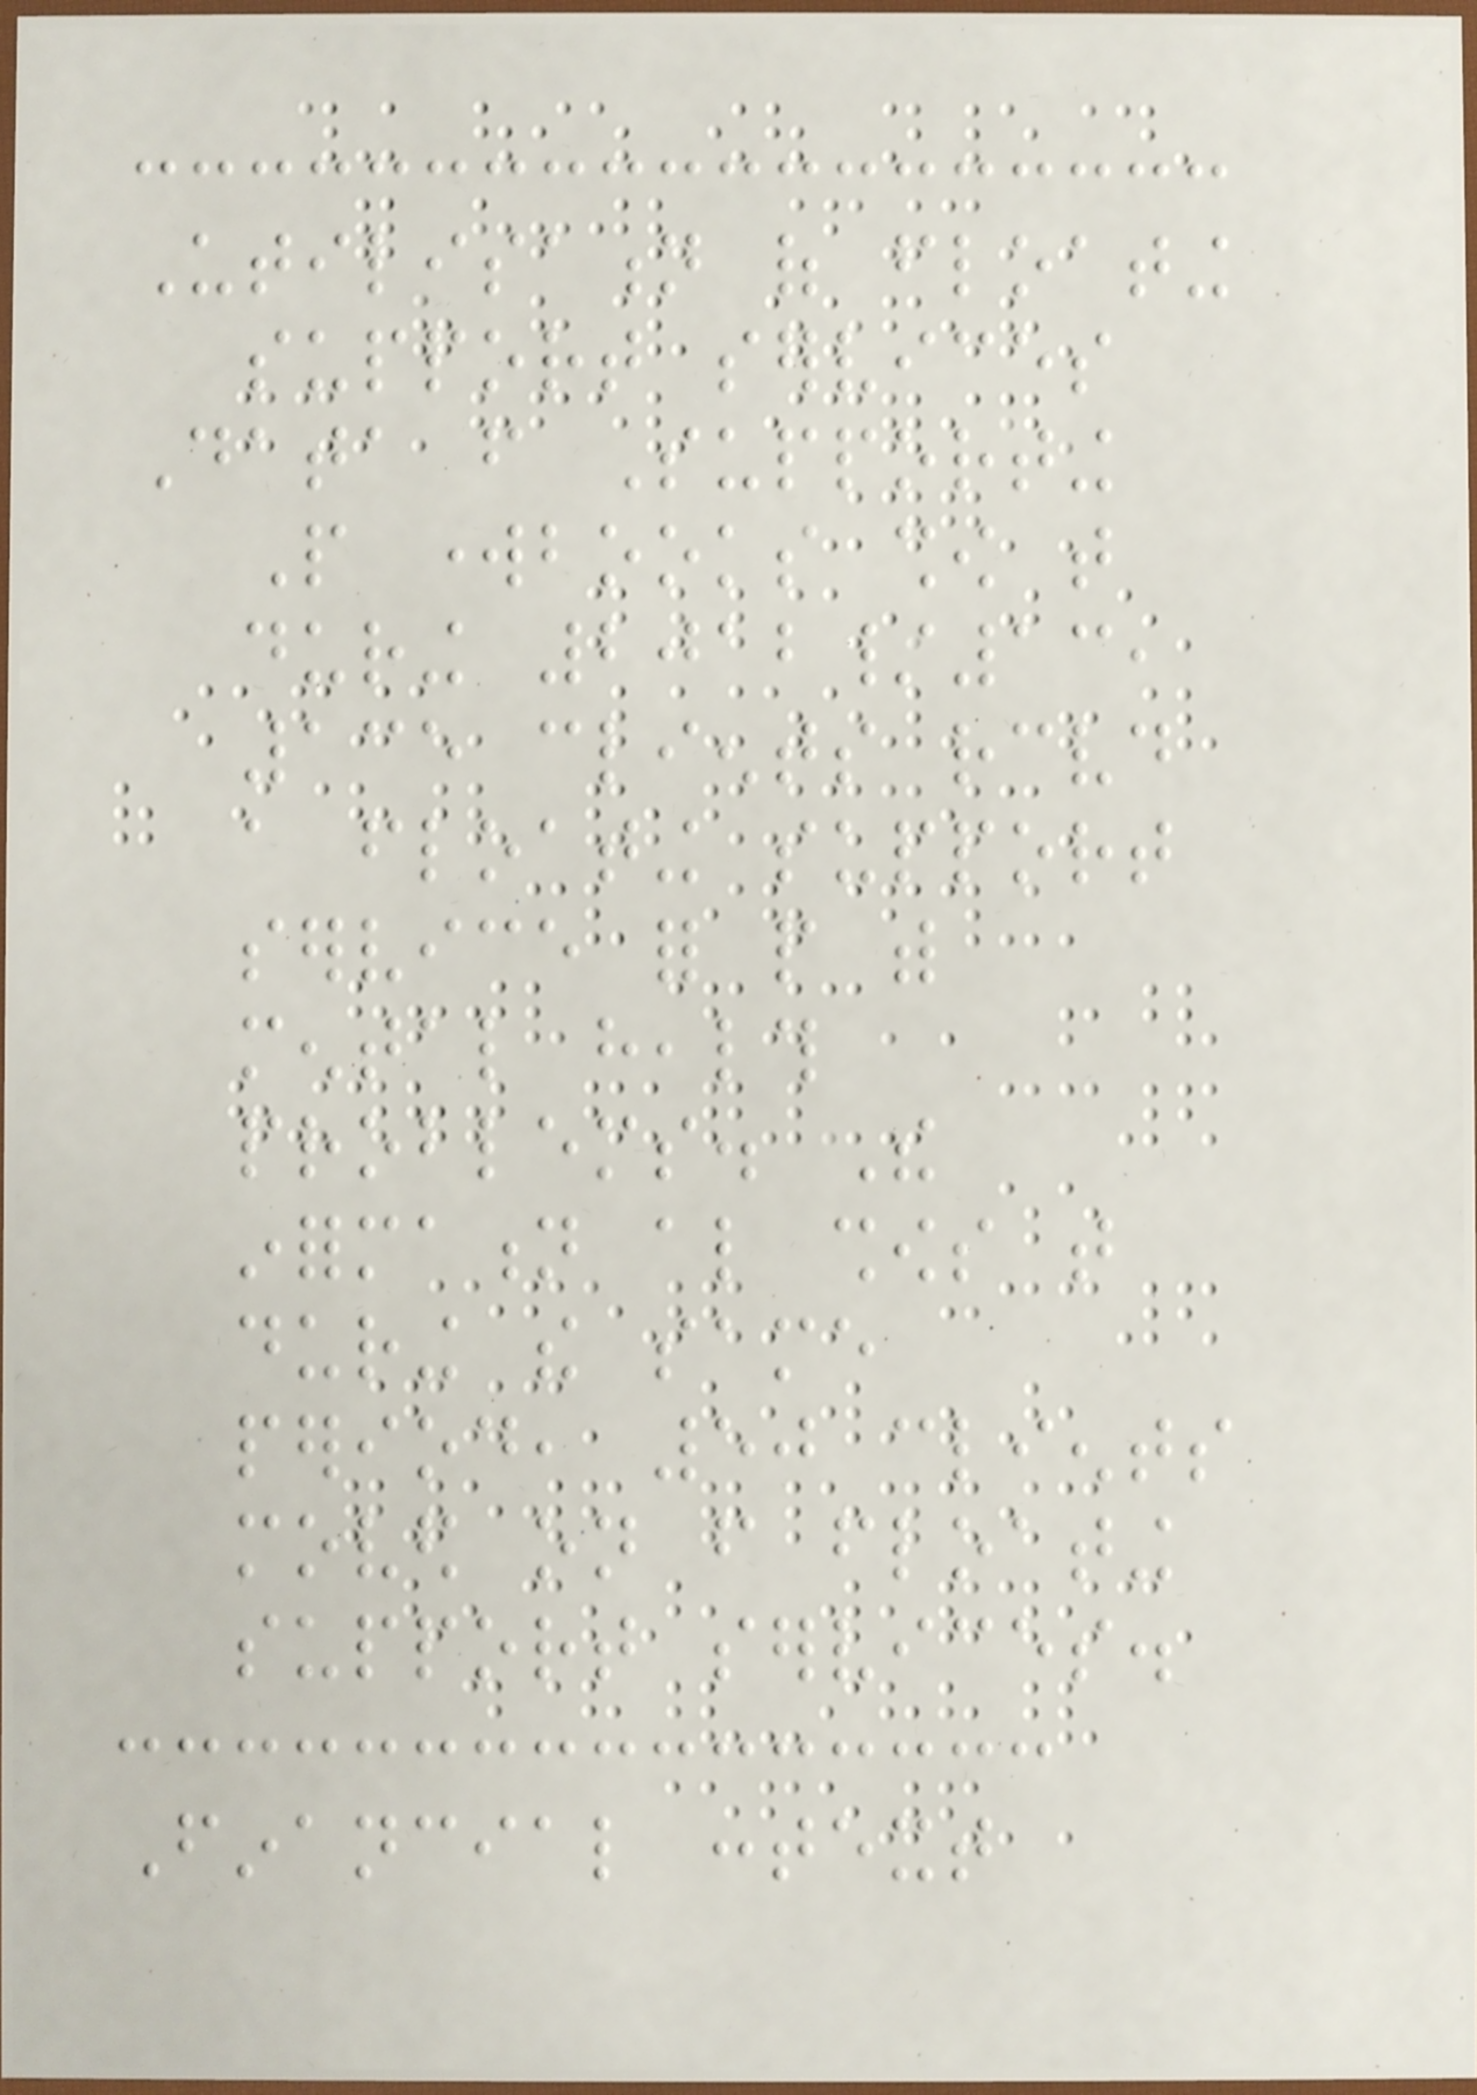Utilisation of floating
support services
Data from Supporting
People workbooks show that
during 2012/13,
135 clients received
a floating support
service for people with
mental health
problems. The
information also shows that
during the same
period, 50 clients
moved on from floating
support services.
Financial context
